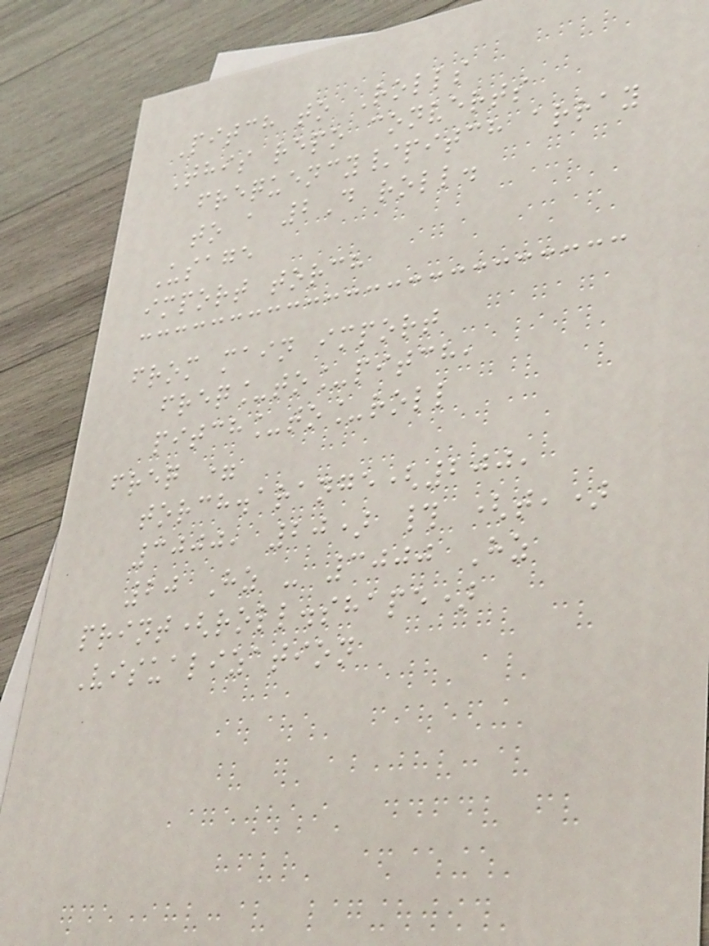Pitch to Rolls
This repo converts
frequency/pitch array
to a 2D roll.
Usage
import torch
from main import
freq_to_pitch,
pitch_to_roll
freq =
torch.arange(200,
3000, 20) # (t,)
20 Hz - 3000 Hz
print(roll.shape)
Visualization
